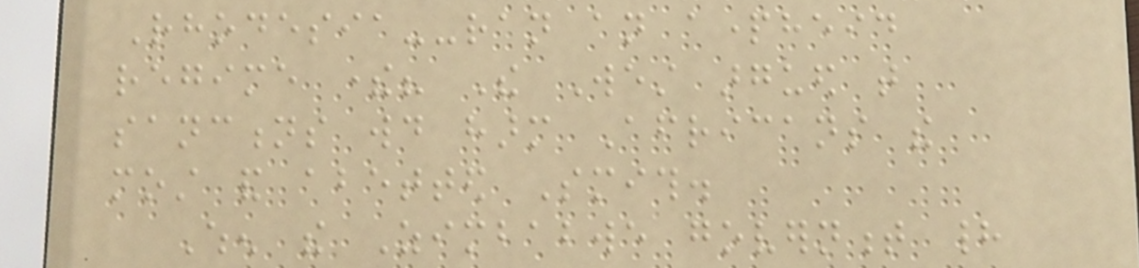Rhodesia--ran an apartheid
regime there? The West argued that
sanctions would harm Africans the
most and abetted Smith.
When the Zimbabwe government had
